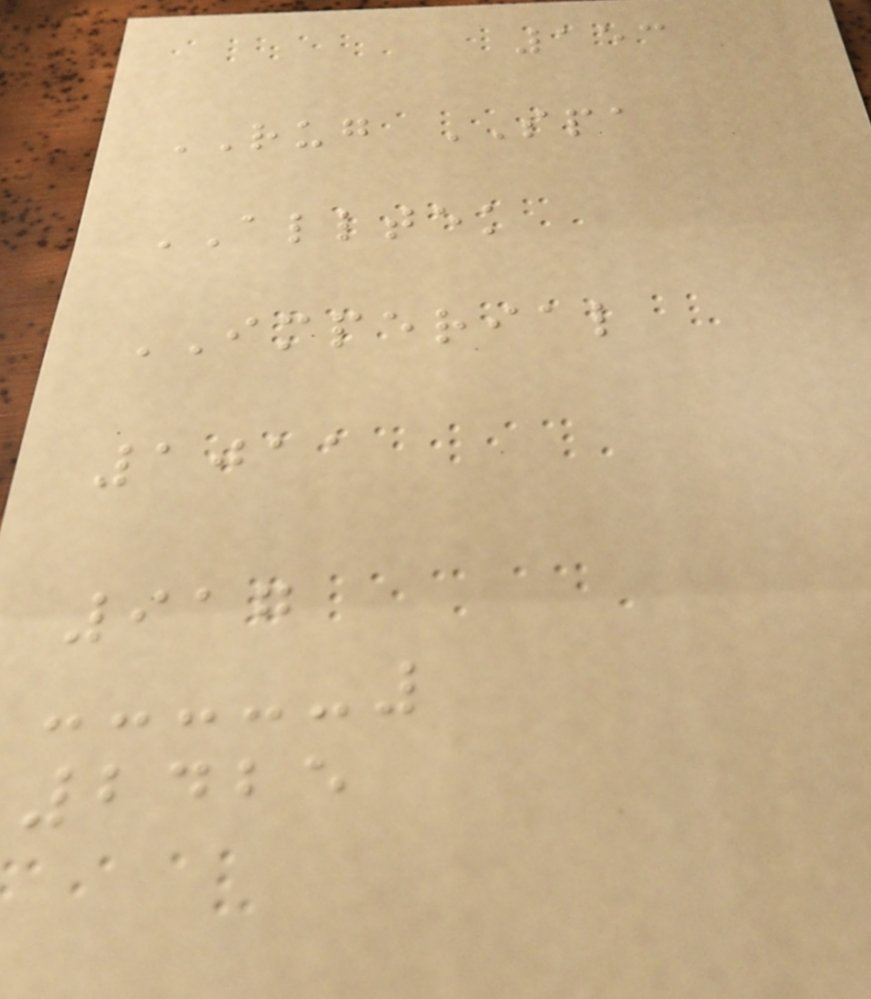153
RUG SPA
ALLTEK
IMPERIAL
1011
917
2425
